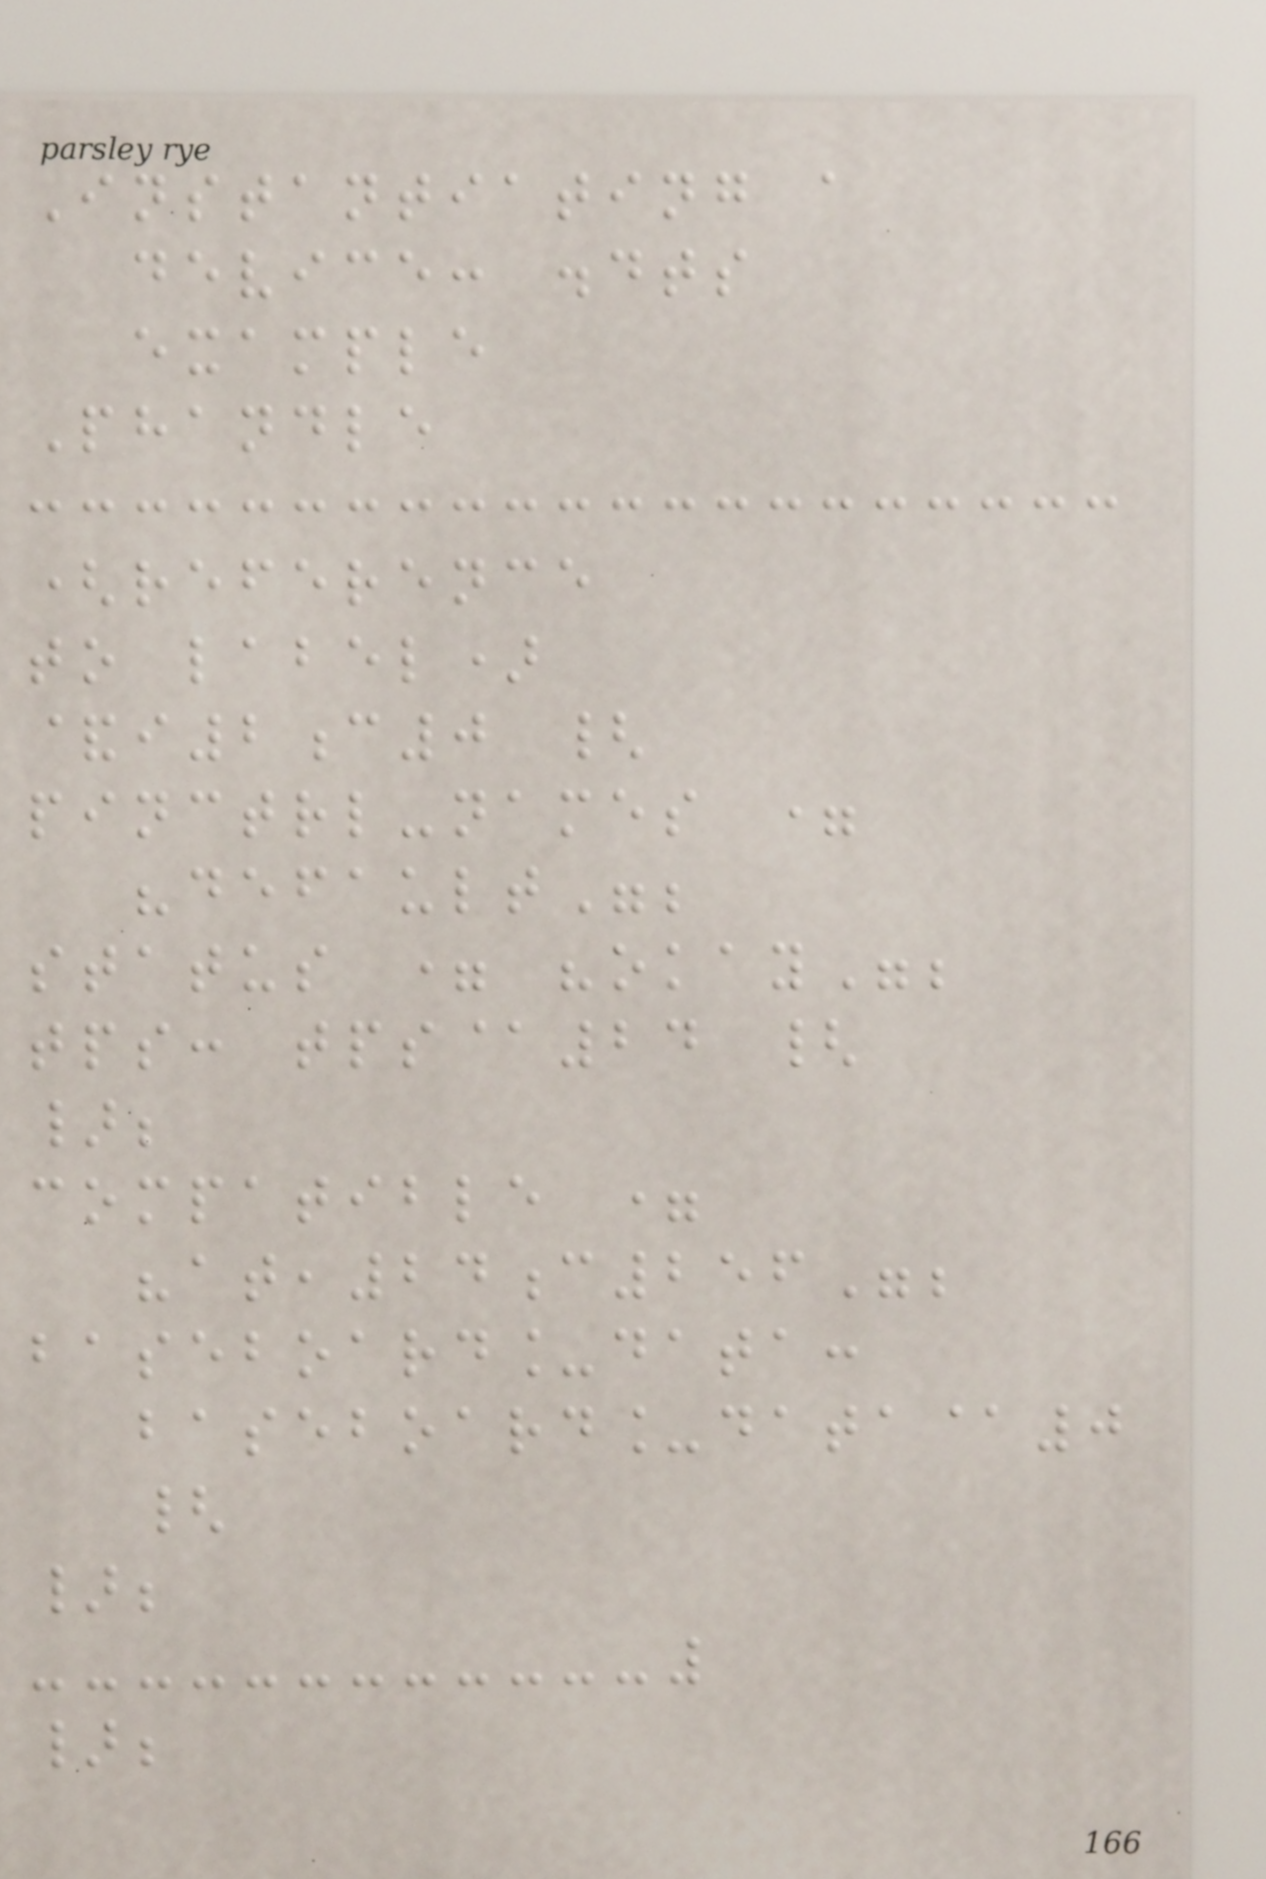Instantiating a
device: .dts
example
Phandle
(reference
to label)
&i2c0 {
pinctrl-names =
"default";
status = "okay";
tps: tps@24 {
};
compatible =
"at,24c256";
baseboard_data:
baseboard_data@0
{
};
};
